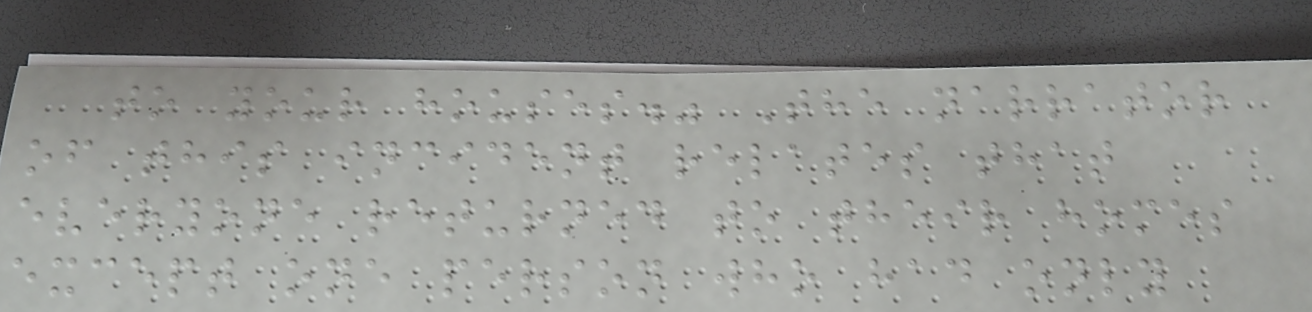to your houses." The narrator
of this incident relates that
everyone returned to their homes
except one person who had only
